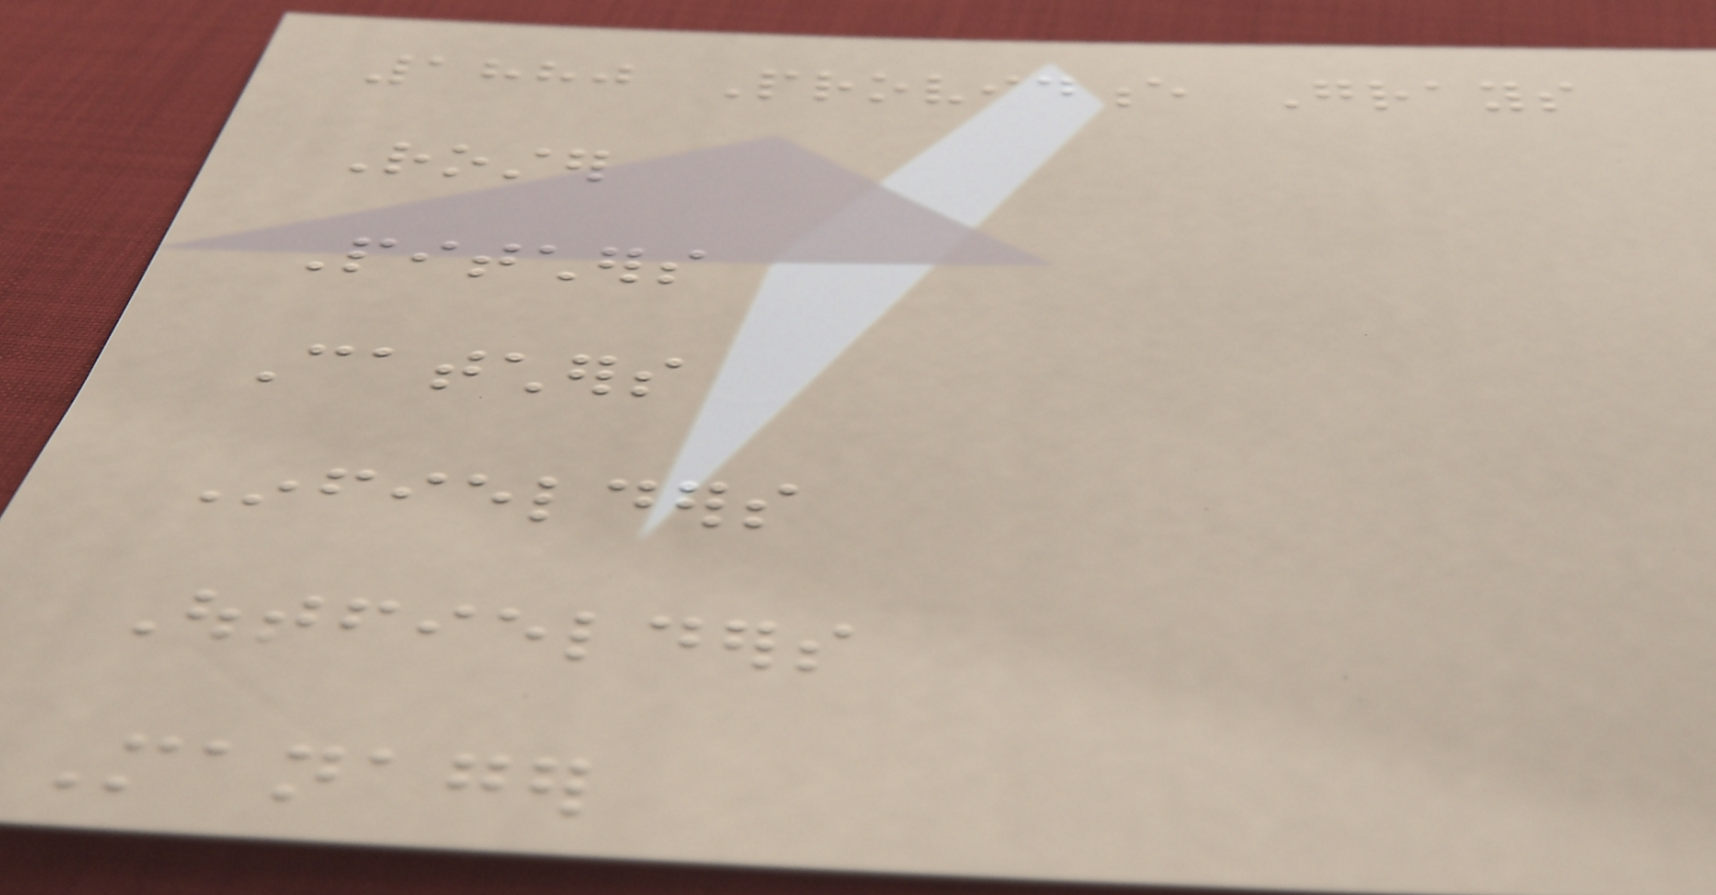1880 Providence Grays
Roster
Pitchers
Catchers
Infielders
Outfielders
Manager
